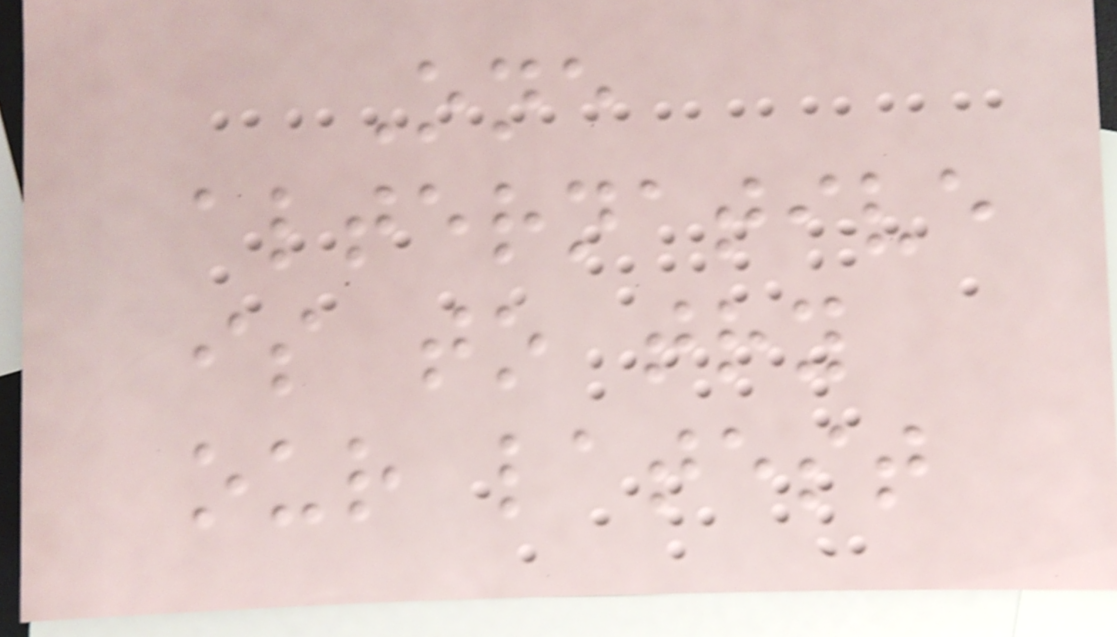One
alternative
is to try
our latest
